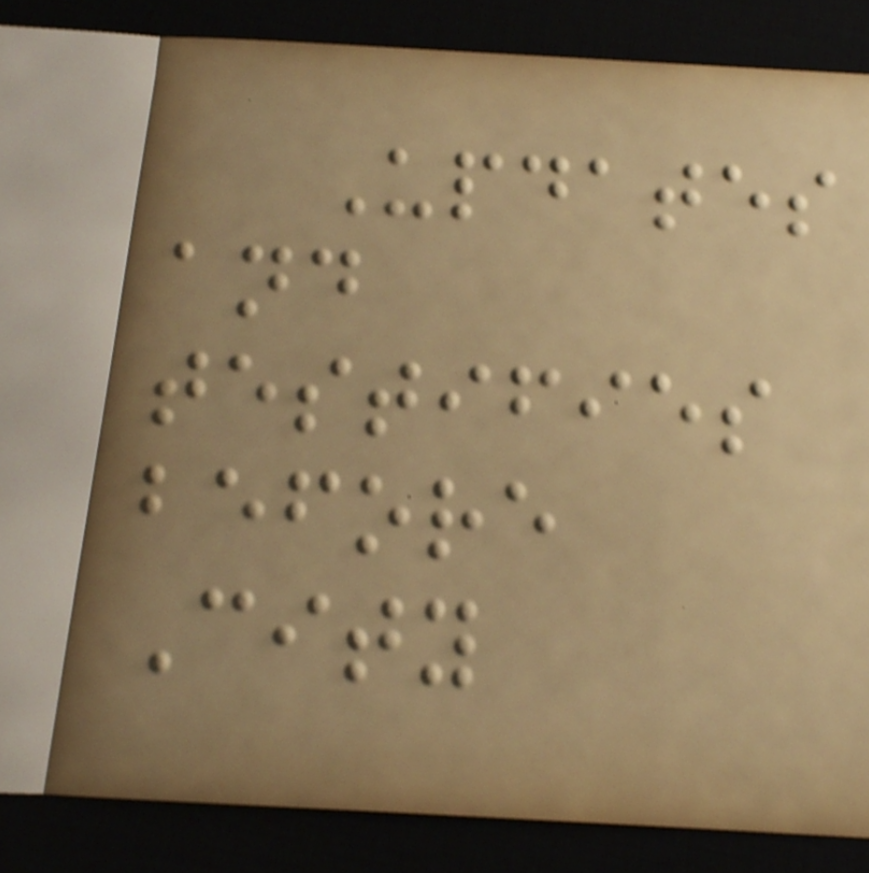Updates
and
testifies
before
City
